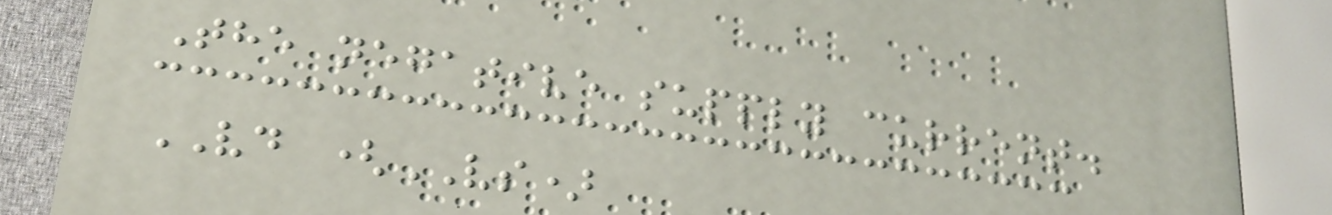The negative supply current.
VD (VS)
